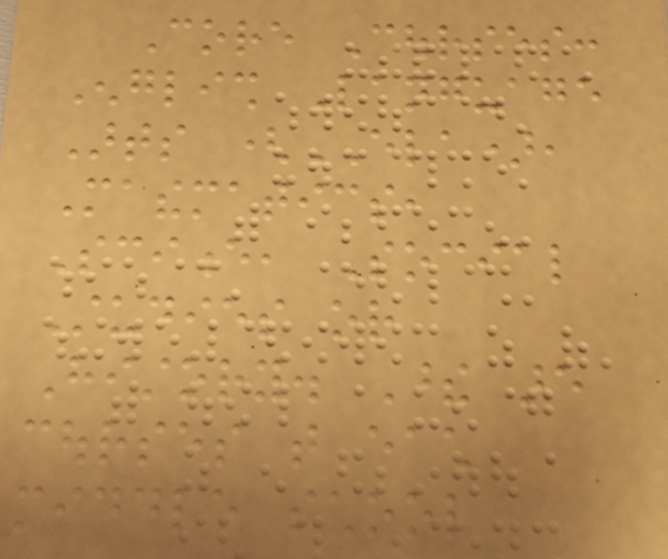Core Courses:
English Language
Arts (ELA),
Mathematics,
Science, Social
Studies or
History. These are
courses that each
middle school
